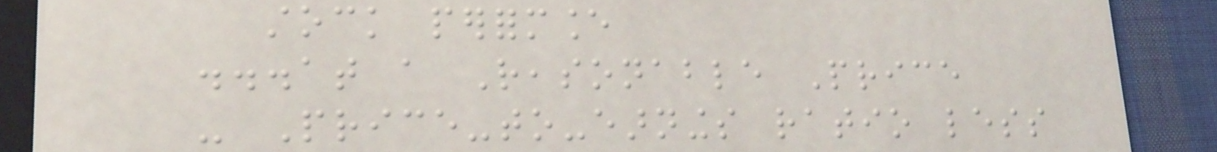stock performance
...at a Reasonable Price
- Price-to-earnings ratio less
